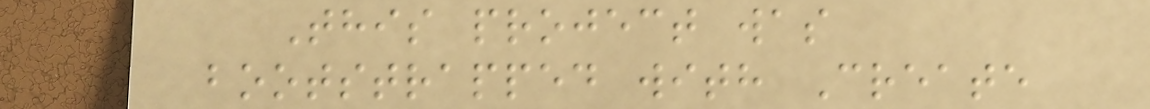This project was
bootstrapped with Create
